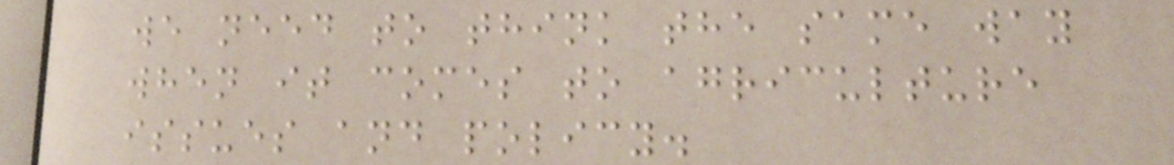we need to think the same way
when it comes to agriculture
issues and policy.
